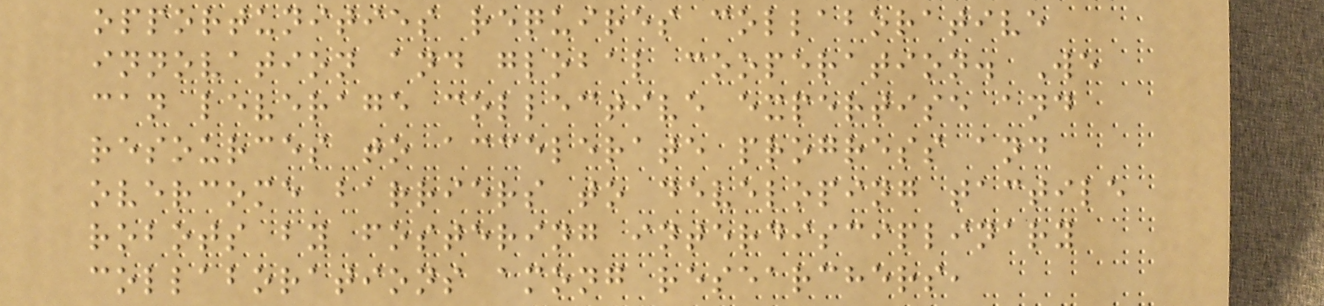opportunities requires collaborative
innovation and global cooperation. We
can leverage collective expertise and
resources to accelerate progress and
overcome barriers to developing tactile
robots by fostering interdisciplinary
collaborations among researchers,
